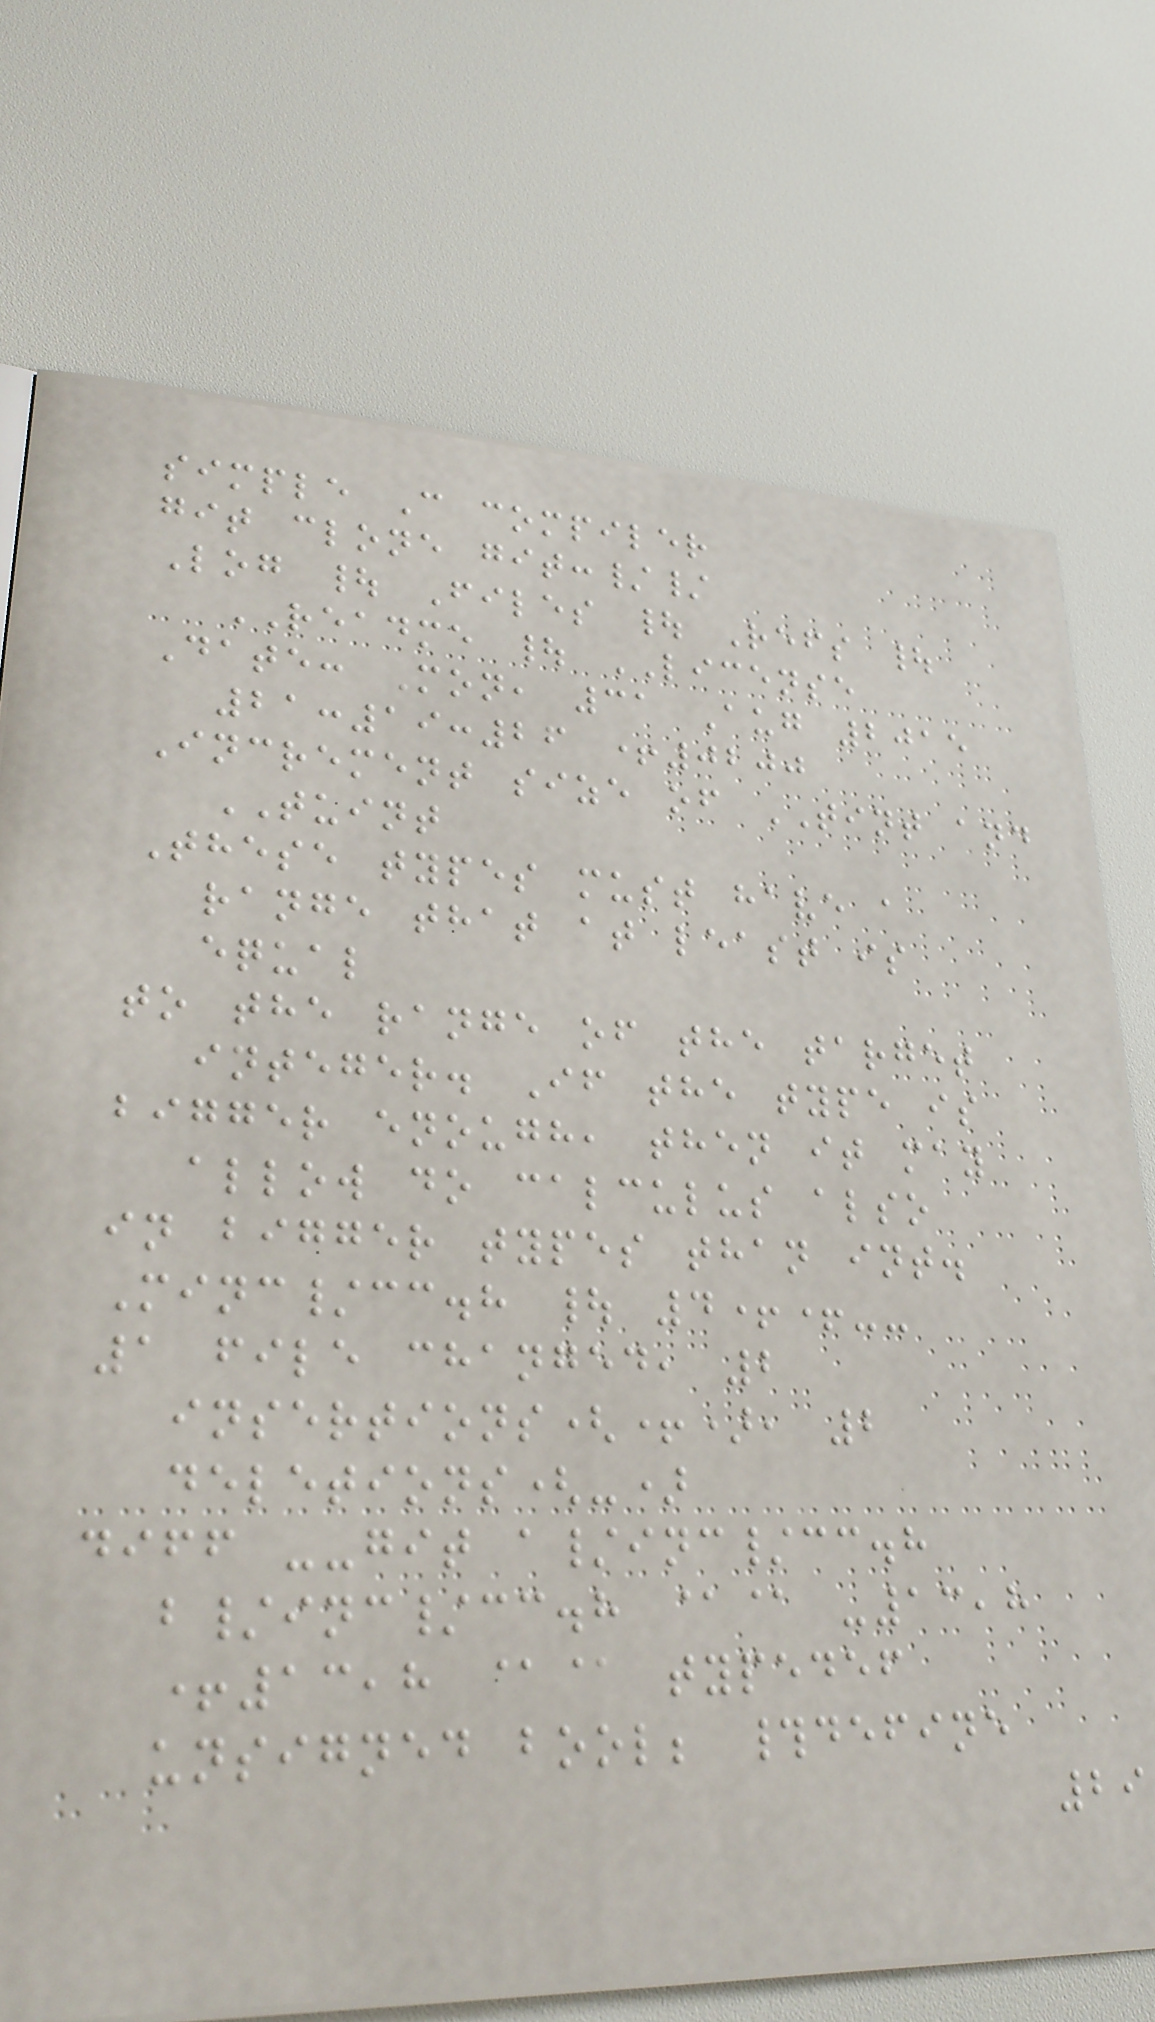simple C compiler
git clone git://
Log | Files | Refs |
README | LICENSE
Date: Mon, 31 Aug 2015
21:19:26 +0200
Increment size of TINT and
TUINT
These types must have a
range that at least is
equal
to the range of the target
integer. If the type is
bigger enough, then it may
allow do calculus also
in bigger types than int.
Minc/cc.h | 4++--
1 file changed, 2
insertions(+), 2
deletions(-)
diff --git a/inc/cc.h
b/inc/cc.h @@ -13,8
+13,8 @@ typedef
unsigned bool; #define
29
